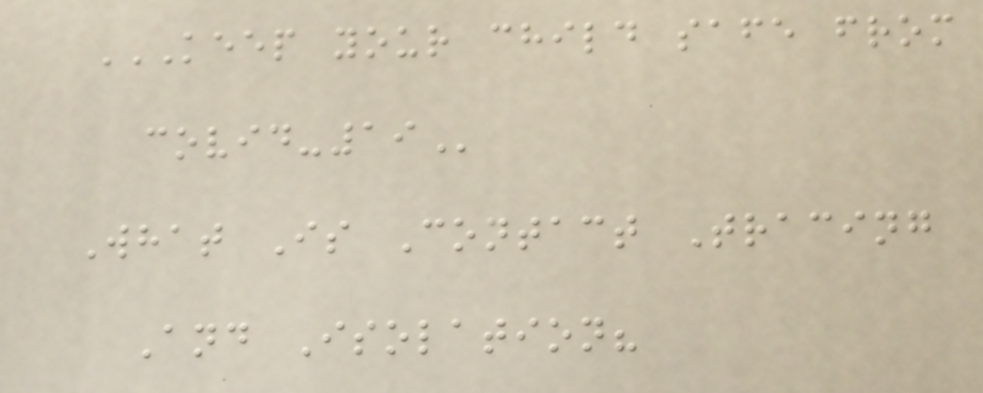KEEP YOUR CHILD SAFE FROM
COVID-19
What Is Contact Tracing
And Isolation?
